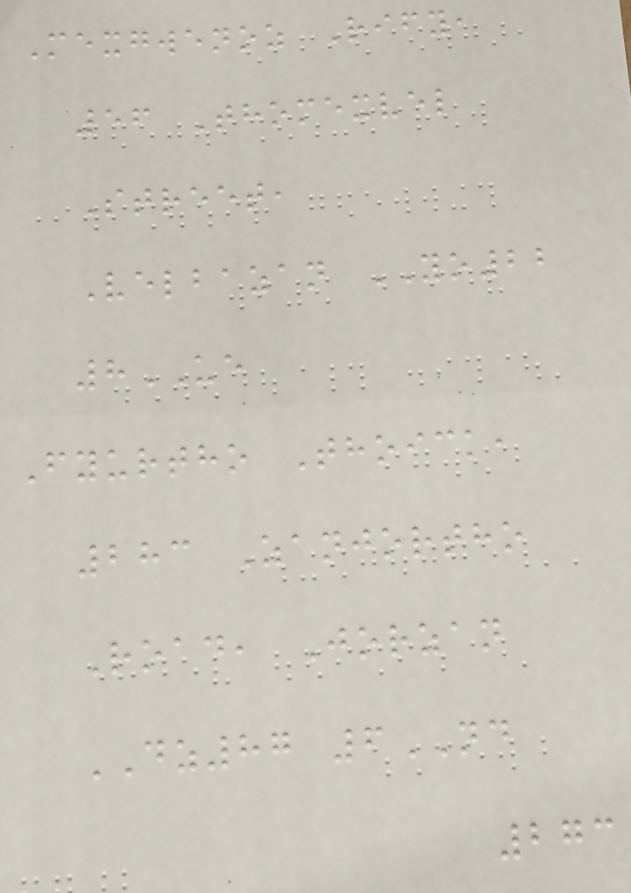Mexgwenoz Rify,
56 Thomexvel
Street,
Velbazan YO22
8UE
Fyurtho Thoick,
283 Zanjortho
Road, Jorzan
DZ87 6ND
273
